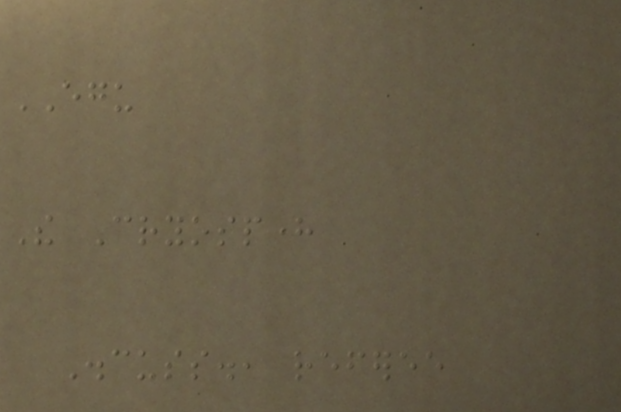EGU
The Cryosphere
Discuss., referee
